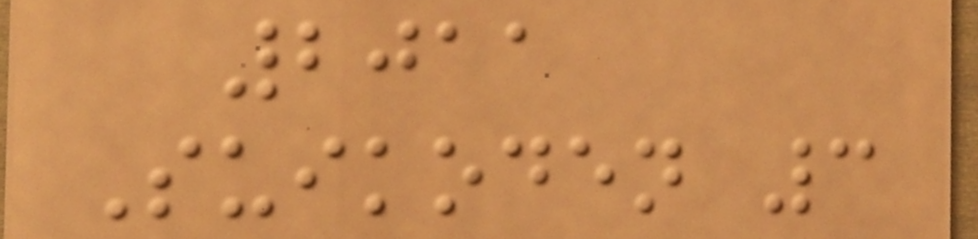2011
Suikoden 3
